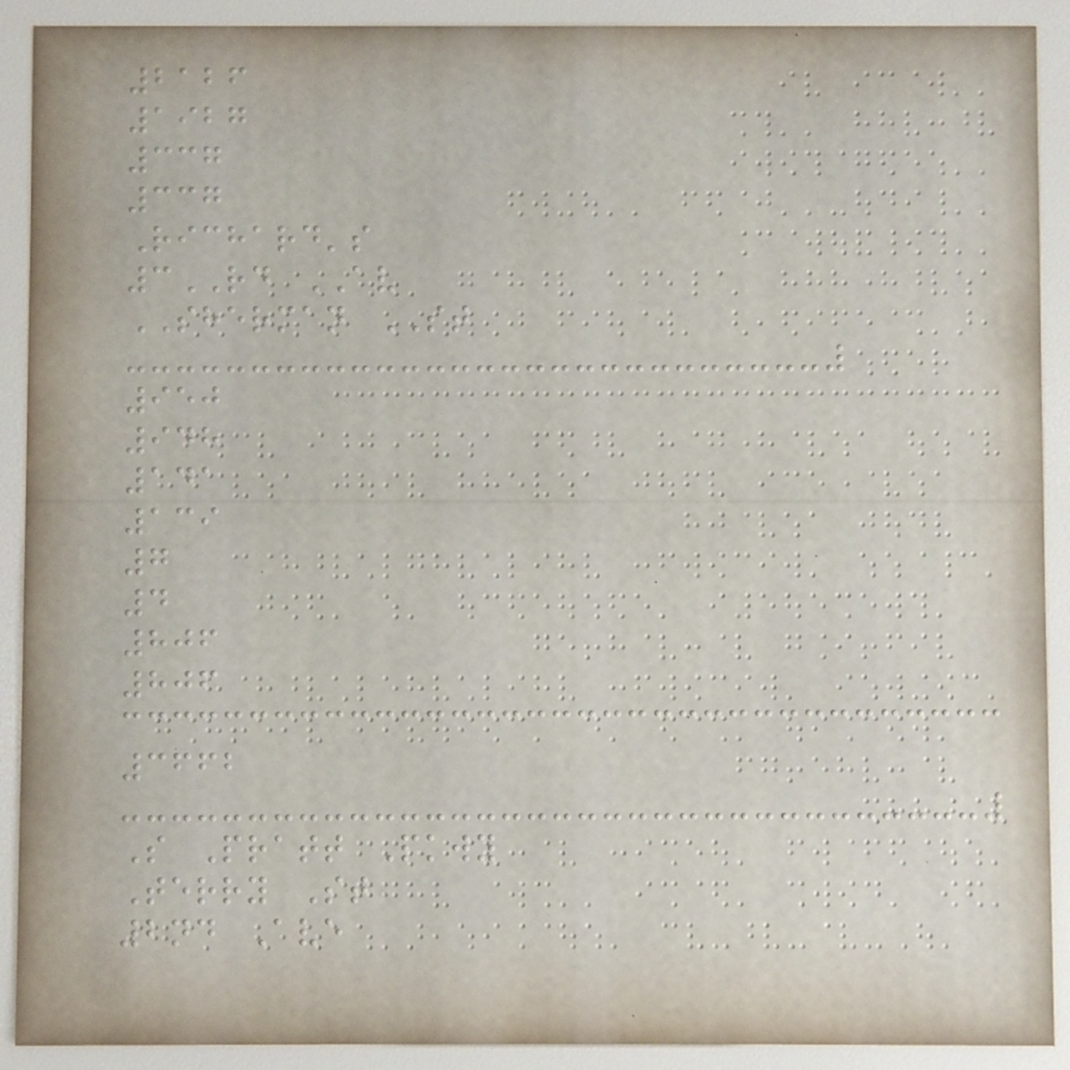2126
1927
337
337
Richard's
3RD AV
SHERMAN ST
950
948
141
139
7
4
806
806
3662
S Pratt Pkwy
Terry St
2nd Ave
